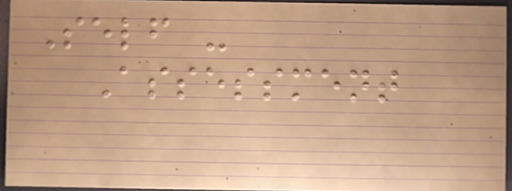Self -
Assessment
